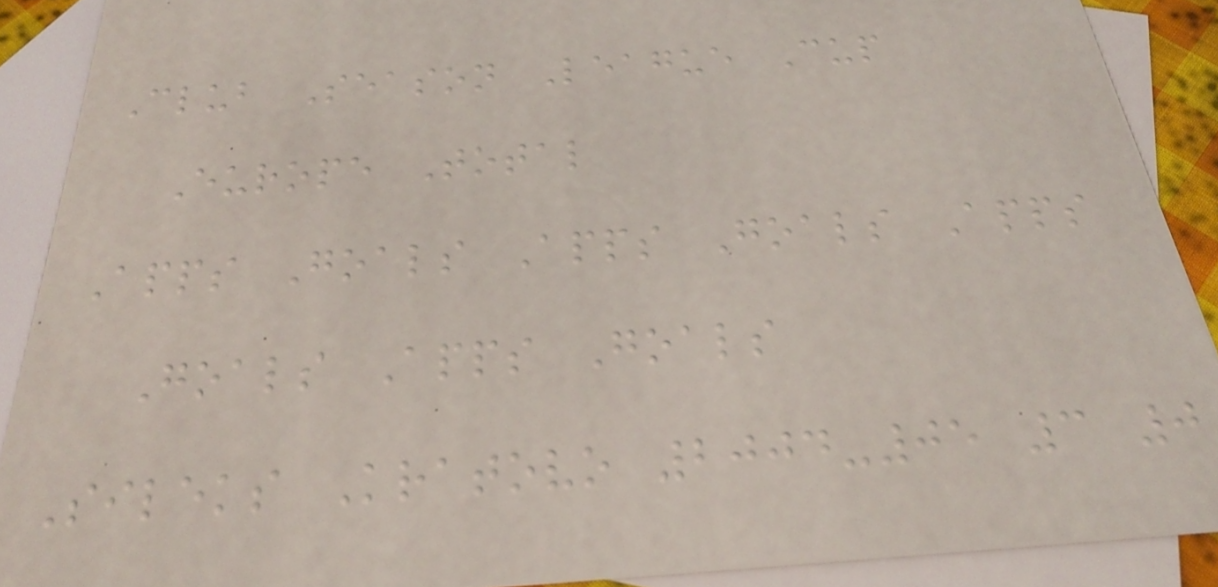Club Season League Cup
Europe Total
Apps Goals Apps Goals Apps
Goals Apps Goals
Sileks Kratovo 2004-05 3 0
